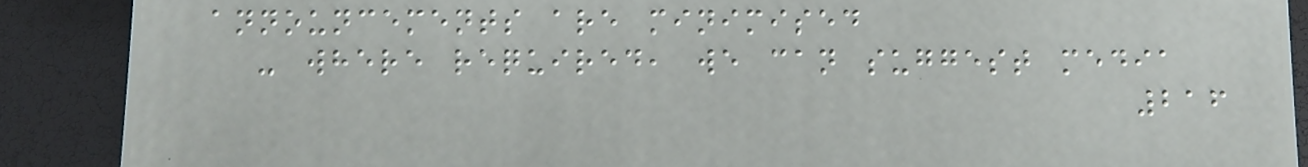announcements are minimised
- where required, we can suggest media
216
